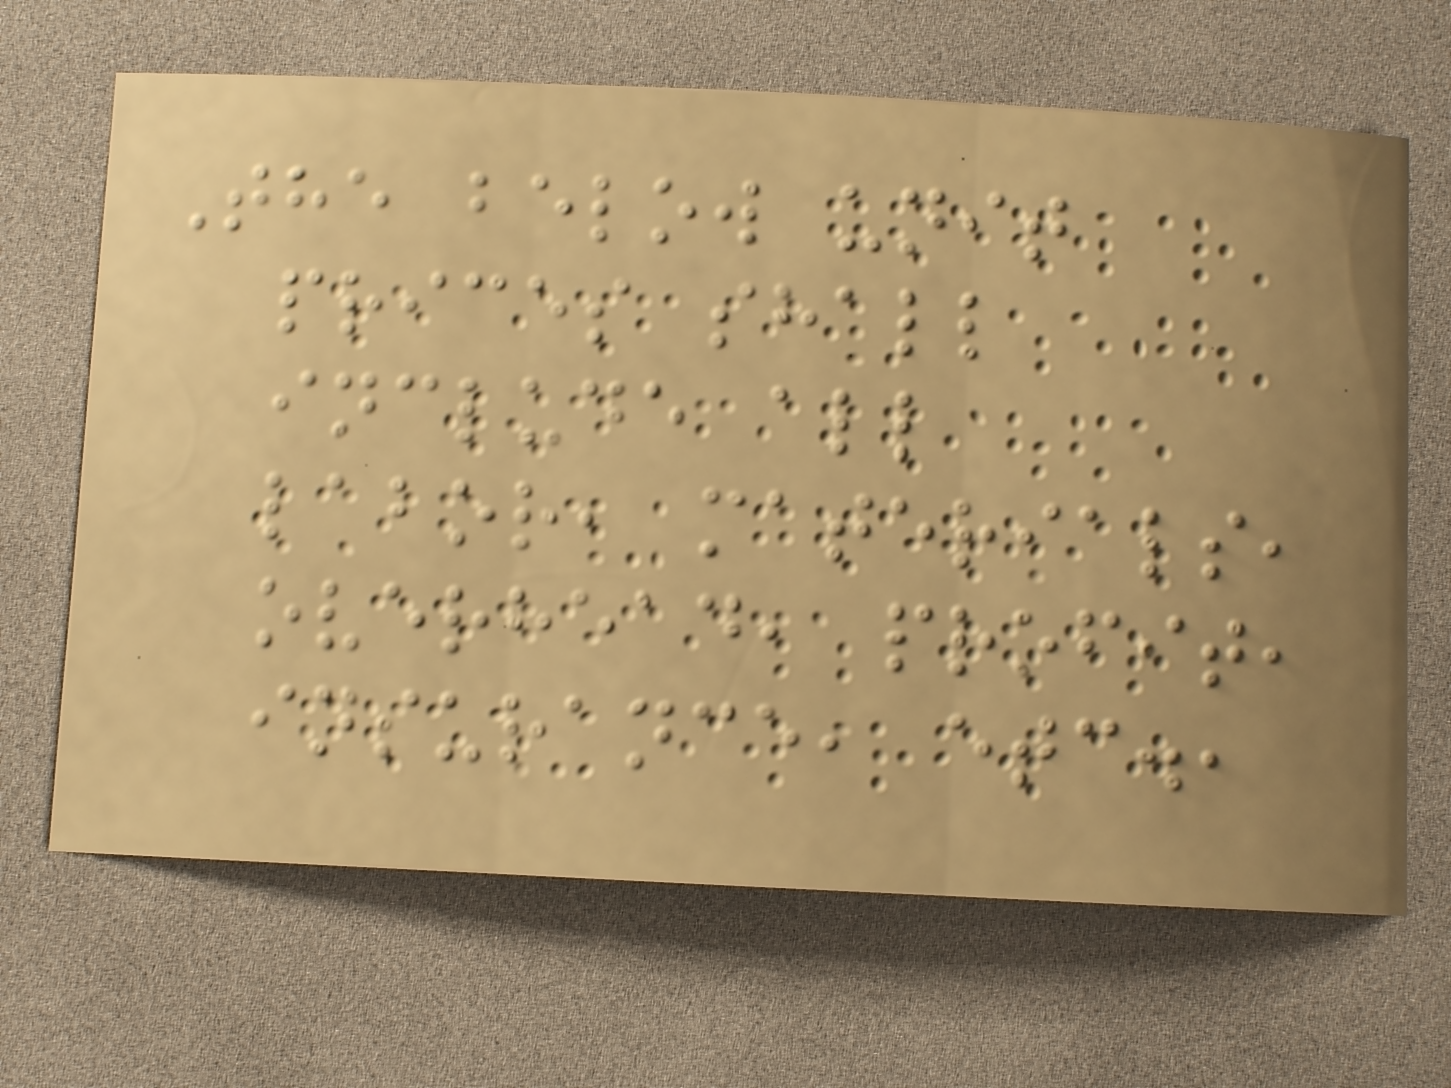The below unit
prices shall
include all
labor, materials,
overhead, profit,
insurance, etc.,
